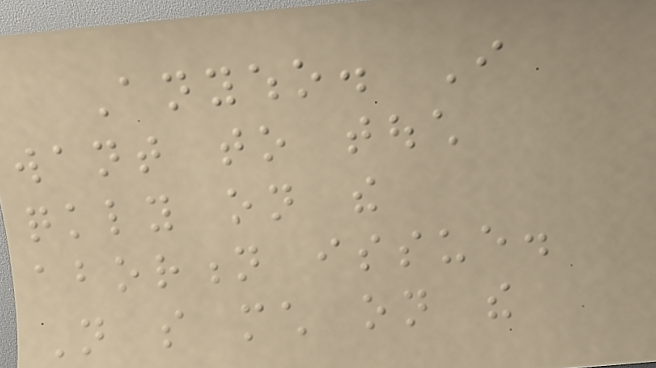Anywho. I
want to touch
quickly on the
abortion issue.
Not so much on the
